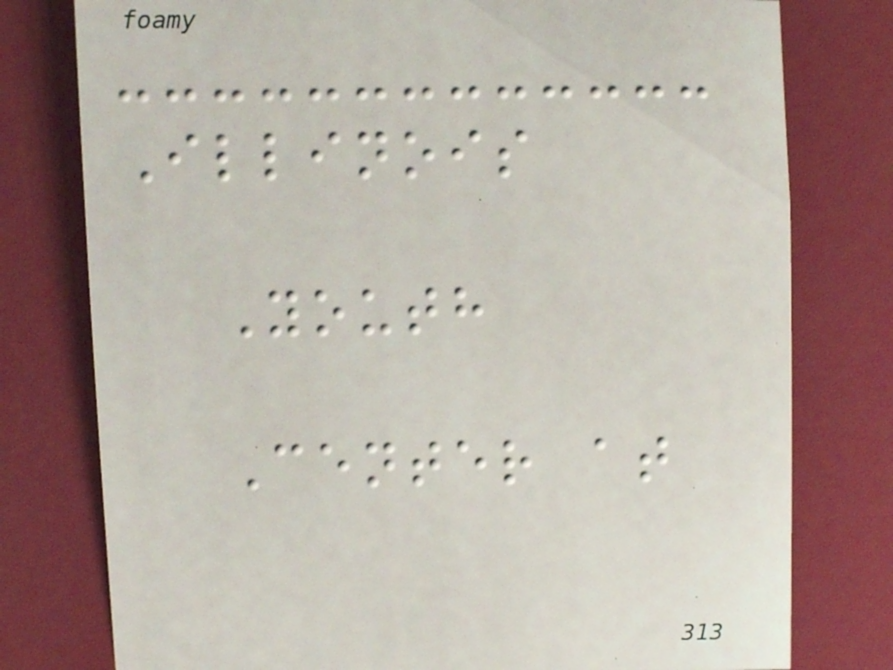Illinois
Youth
Center at
